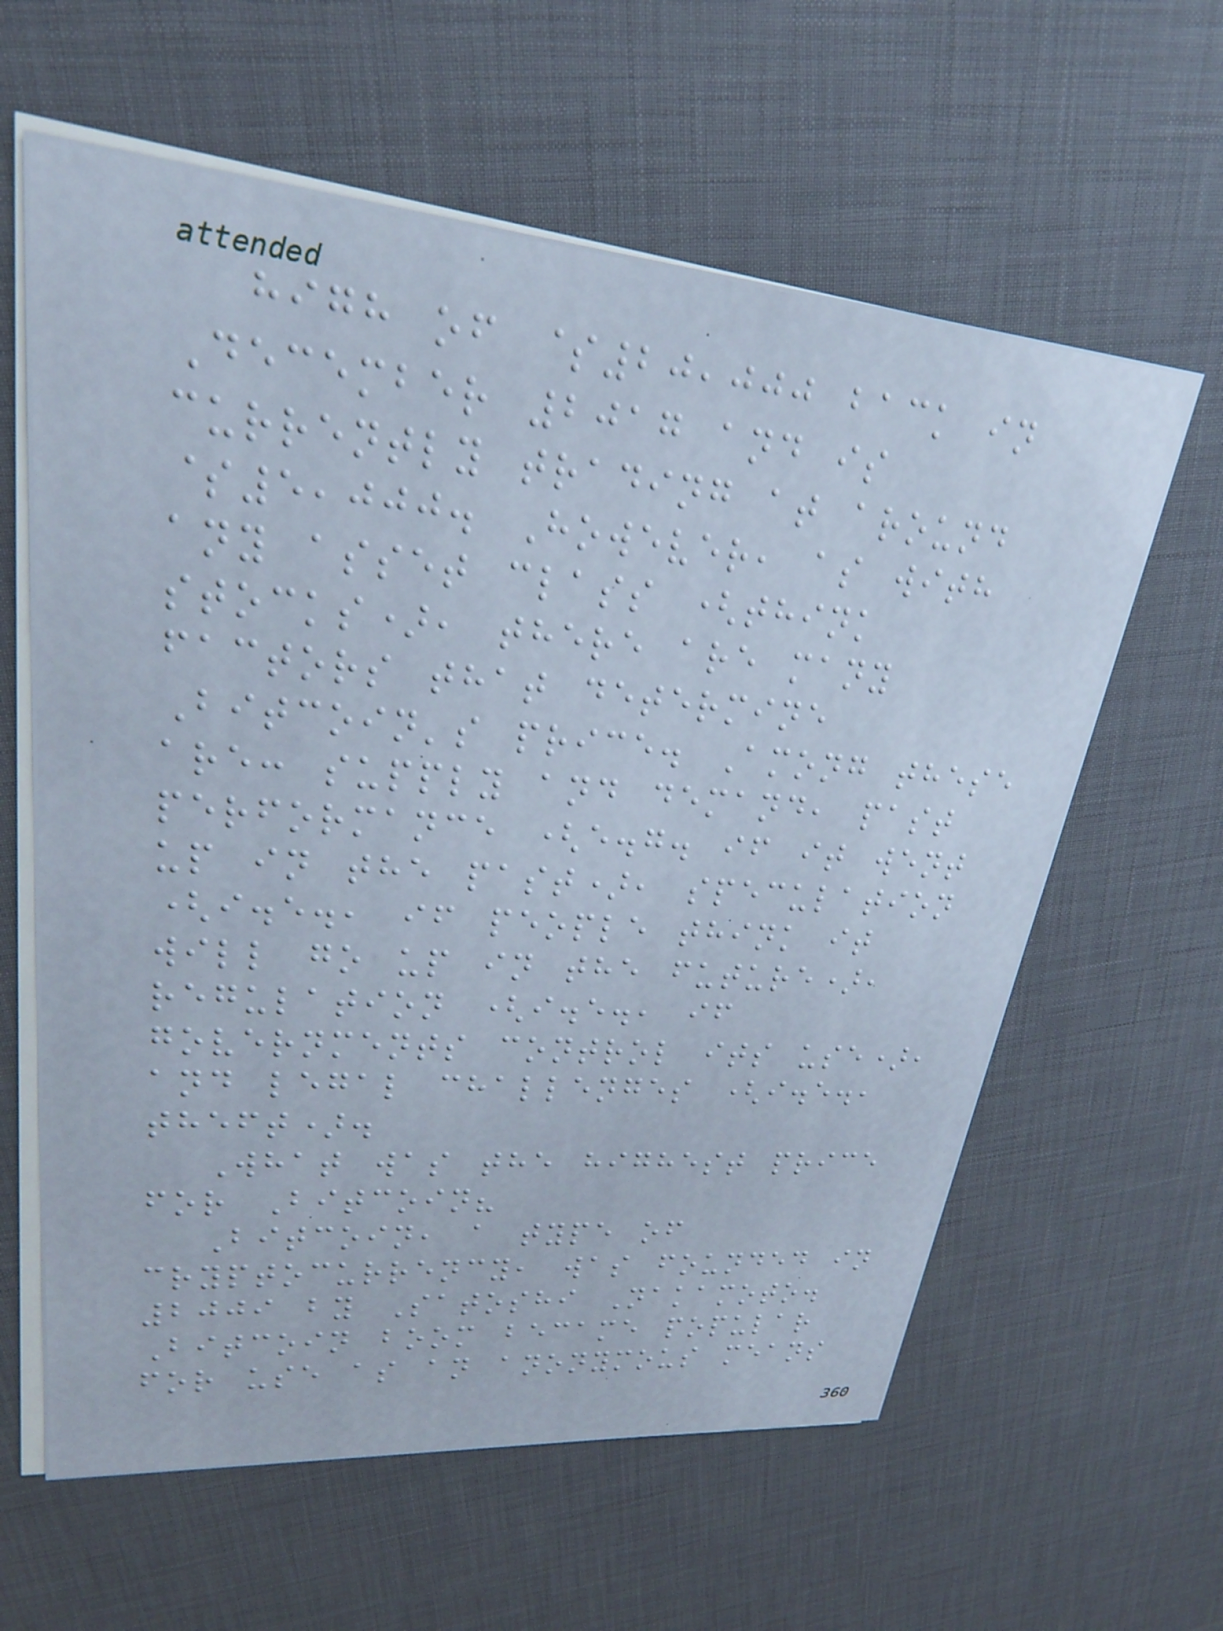high of $20,000 back in
December 2017 and is
currently trading at around
$5,000. However, as with
any asset class (think
stocks), there are many
factors that determine
Bitcoin's price. Among these
are: supply and demand, past
performance (e.g. if it went
up in the past), speculation
(i.e., if people think it
will go up in the future),
regulation (i.e., if
governments control its use),
and legal challenges (i.e.,
theft).
What was the highest price
for Bitcoin?
Bitcoin, a type of
cryptocurrency, was founded in
2009 by Satoshi Nakamoto.
Bitcoin boom became popular
for use as an anonymous means
